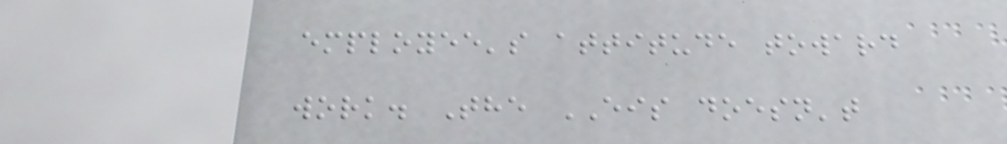employee's attitude toward
work. The EIS doesn't
